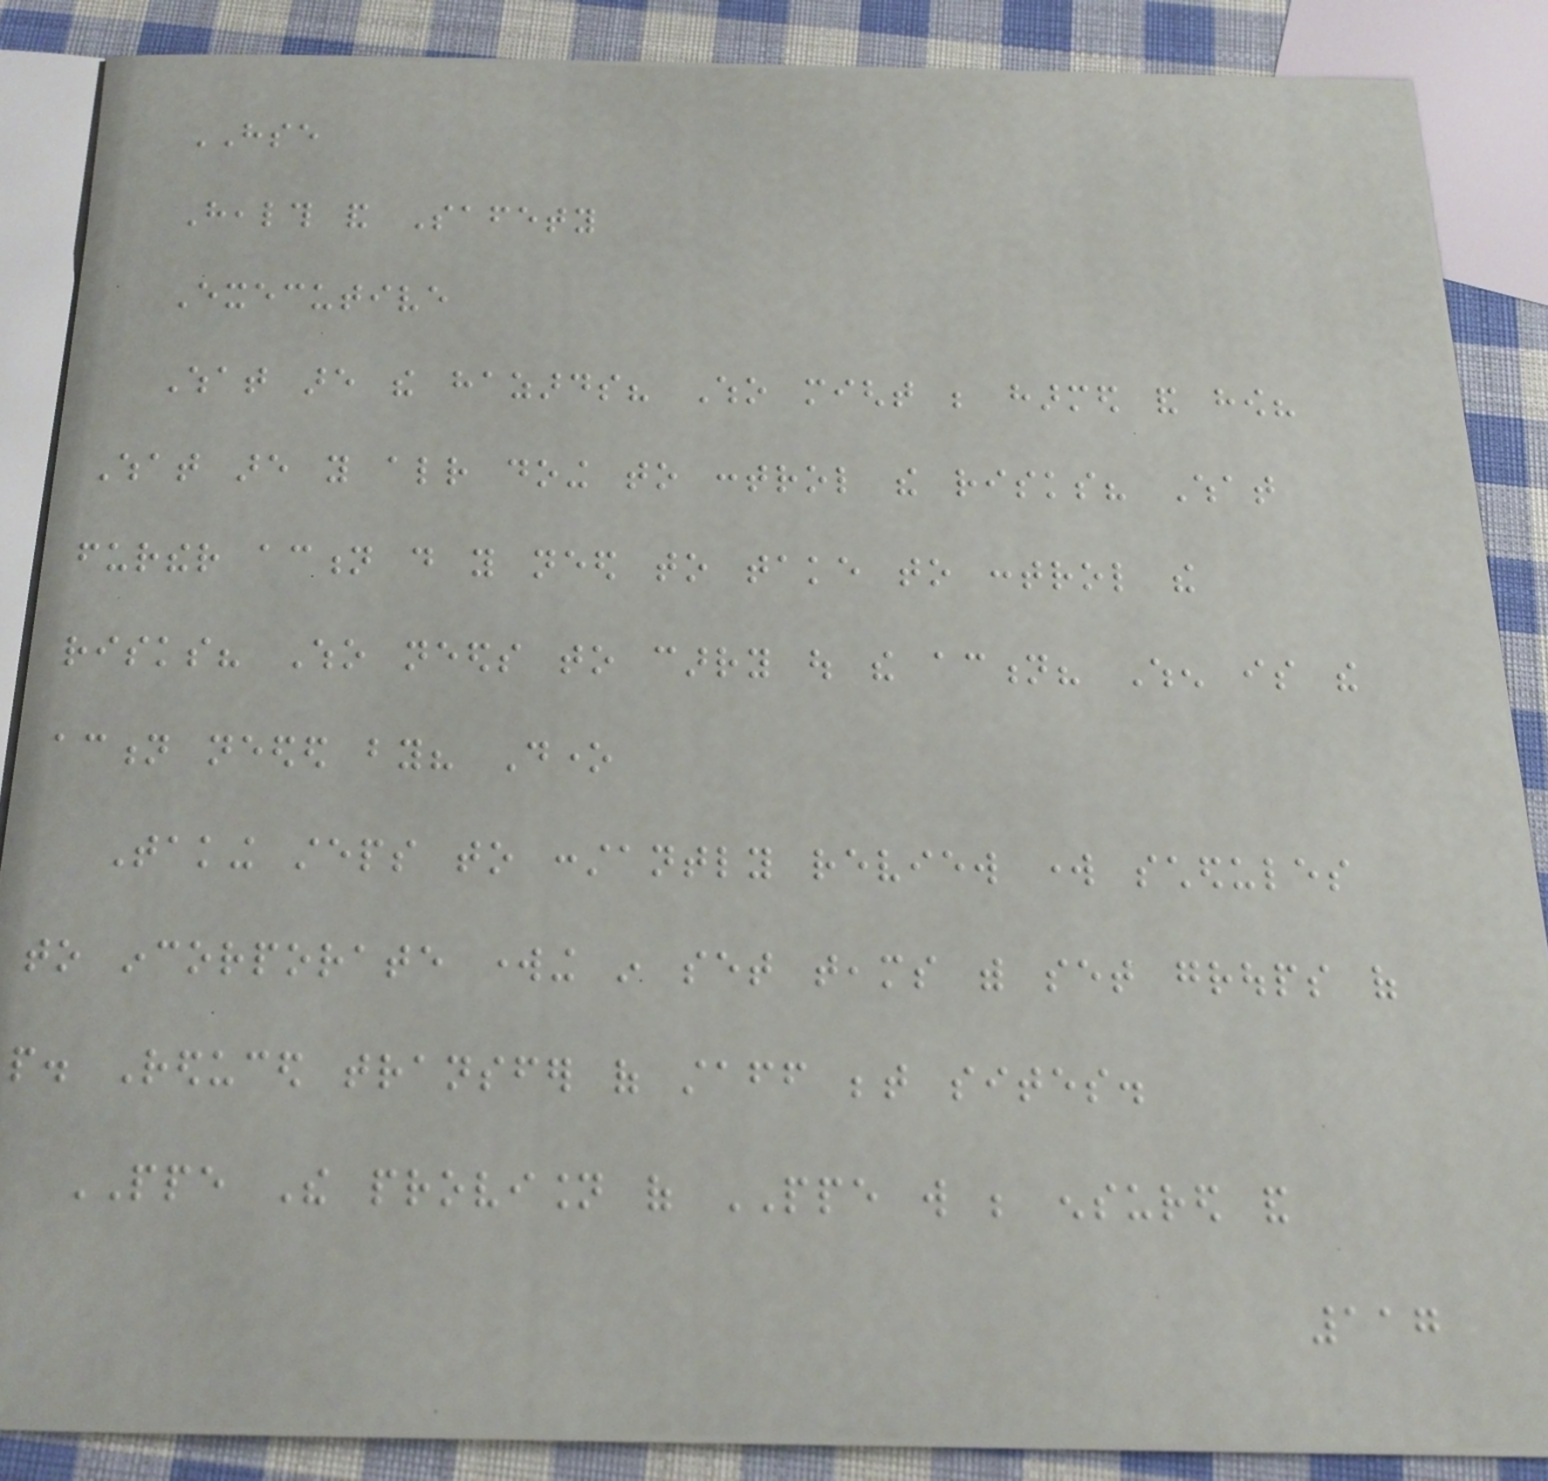HSE
Health and Safety
Executive
What are the hazards? Who might be harmed and how?
What are you already doing to control the risks? What
further action do you need to take to control the
risks? Who needs to carry out the action? When is the
action needed by? Done
Taking steps to constantly review work schedules
to incorporate working in set teams with set groups of
people. Reduced transfer of staff between sites.
PPE The provision of PPE will be ensured and
117
